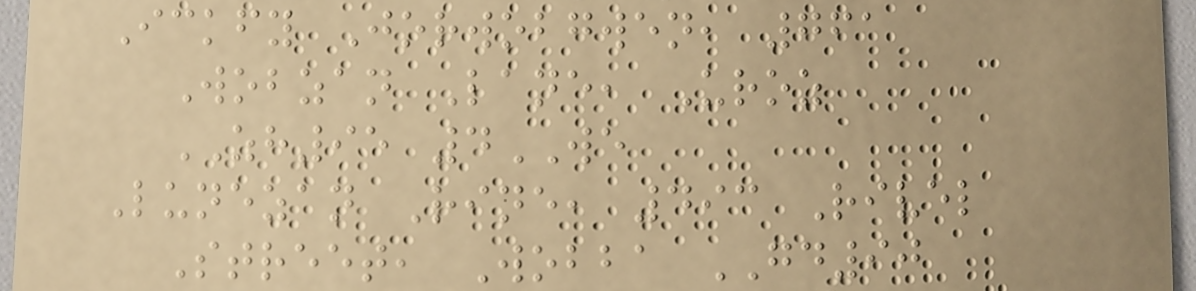Ickfy Jorwobgwen, 761
Wobzan Lane, Uroz
ZH95 4WE
Lunezan Rine, 493 Rivel
Street, Wobba GD90
